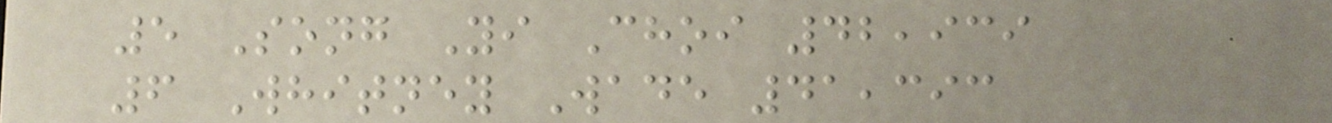5 Song Yi Choi 42,939
6 Whitney Wade 41,393
